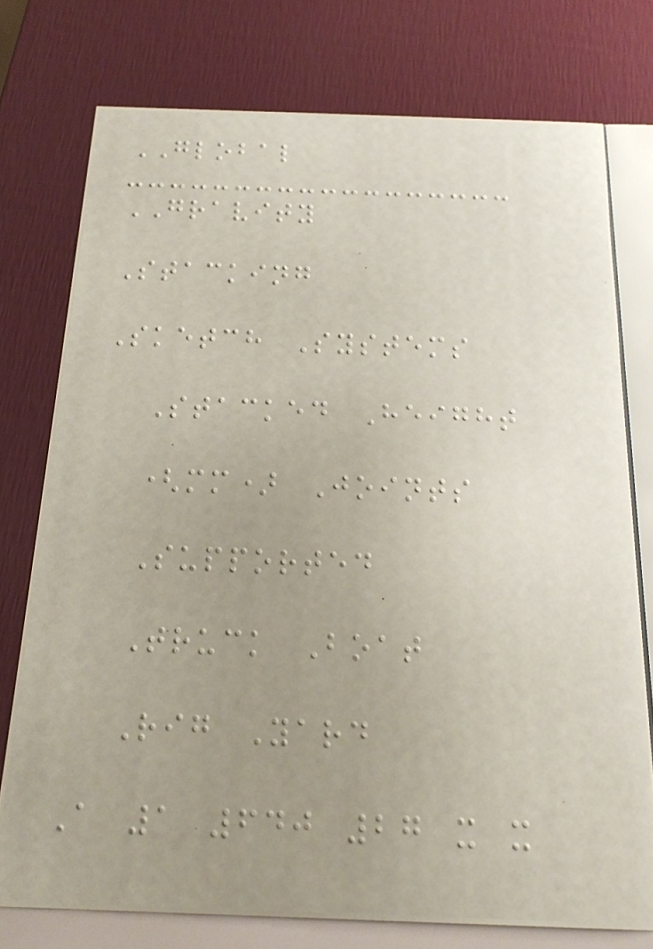GLOBAL
GRAVITY
Stacking
Sketch Systems
Stacked Height
(mm) Joints
Supported
Truck Boat
Rig Yard
A 1 640 27 x x
